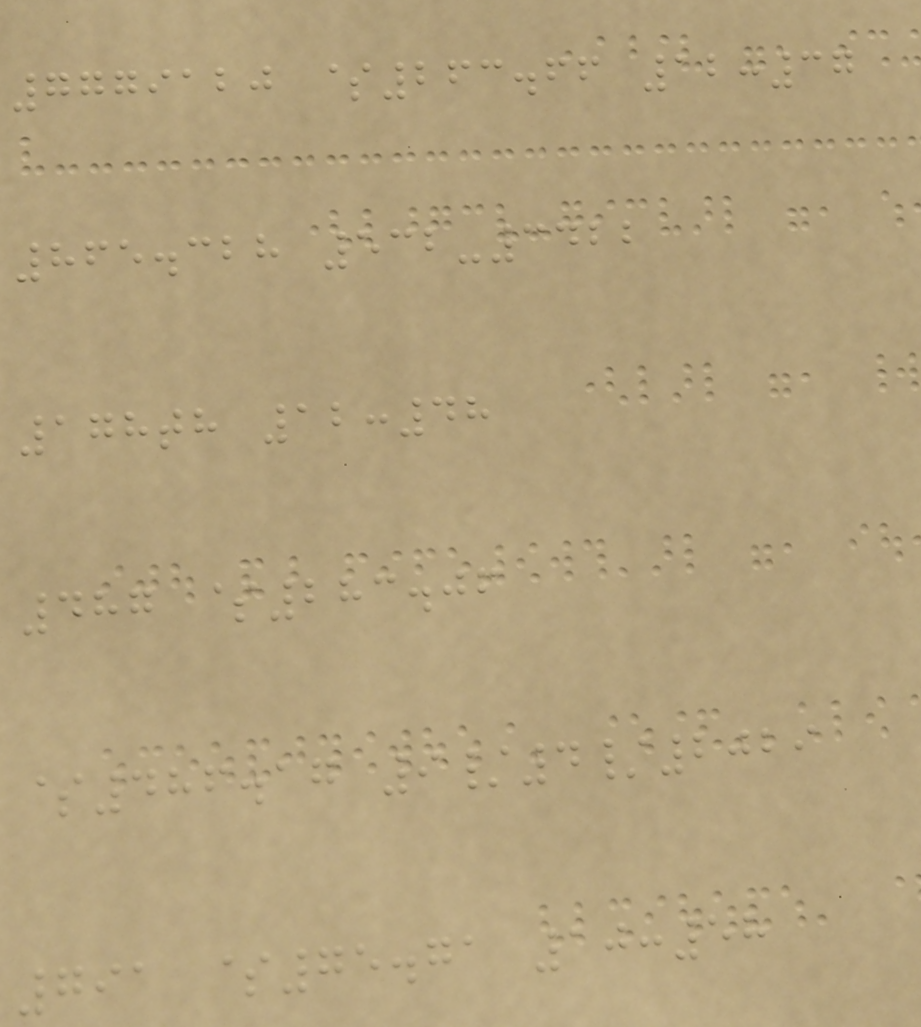7779120 $263.66 12:37
865.328 532-3422
178th 12:48
487 $283.06
$486.17 9/4/2029
791 $75.71 10:58
